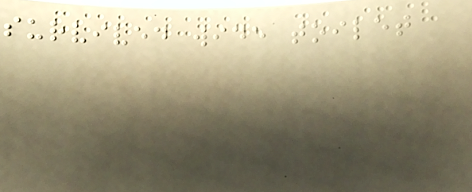survived wide toilet
